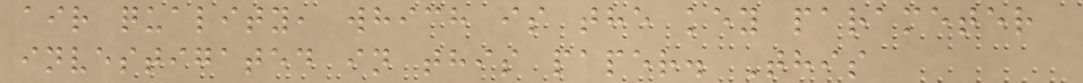air quality, which is the key parameter
investigated in this paper. This
